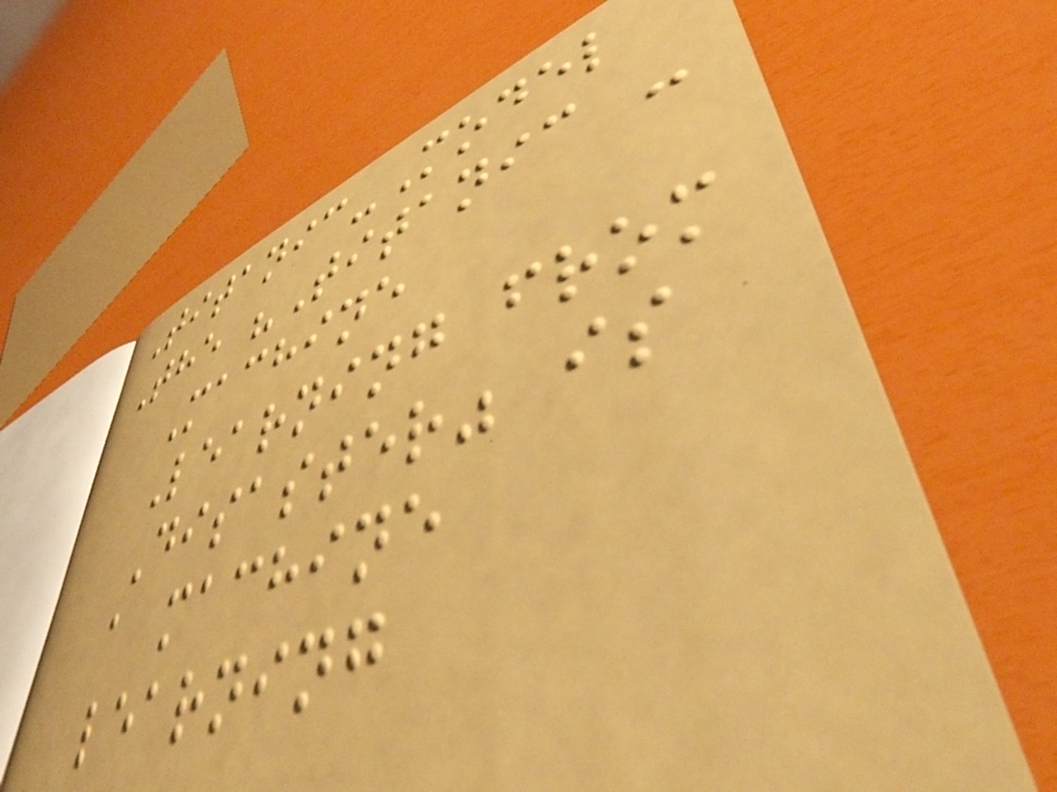Titanic-Model
The "Titanic -
Machine
Learning from
Disaster" is
a machine
learning
